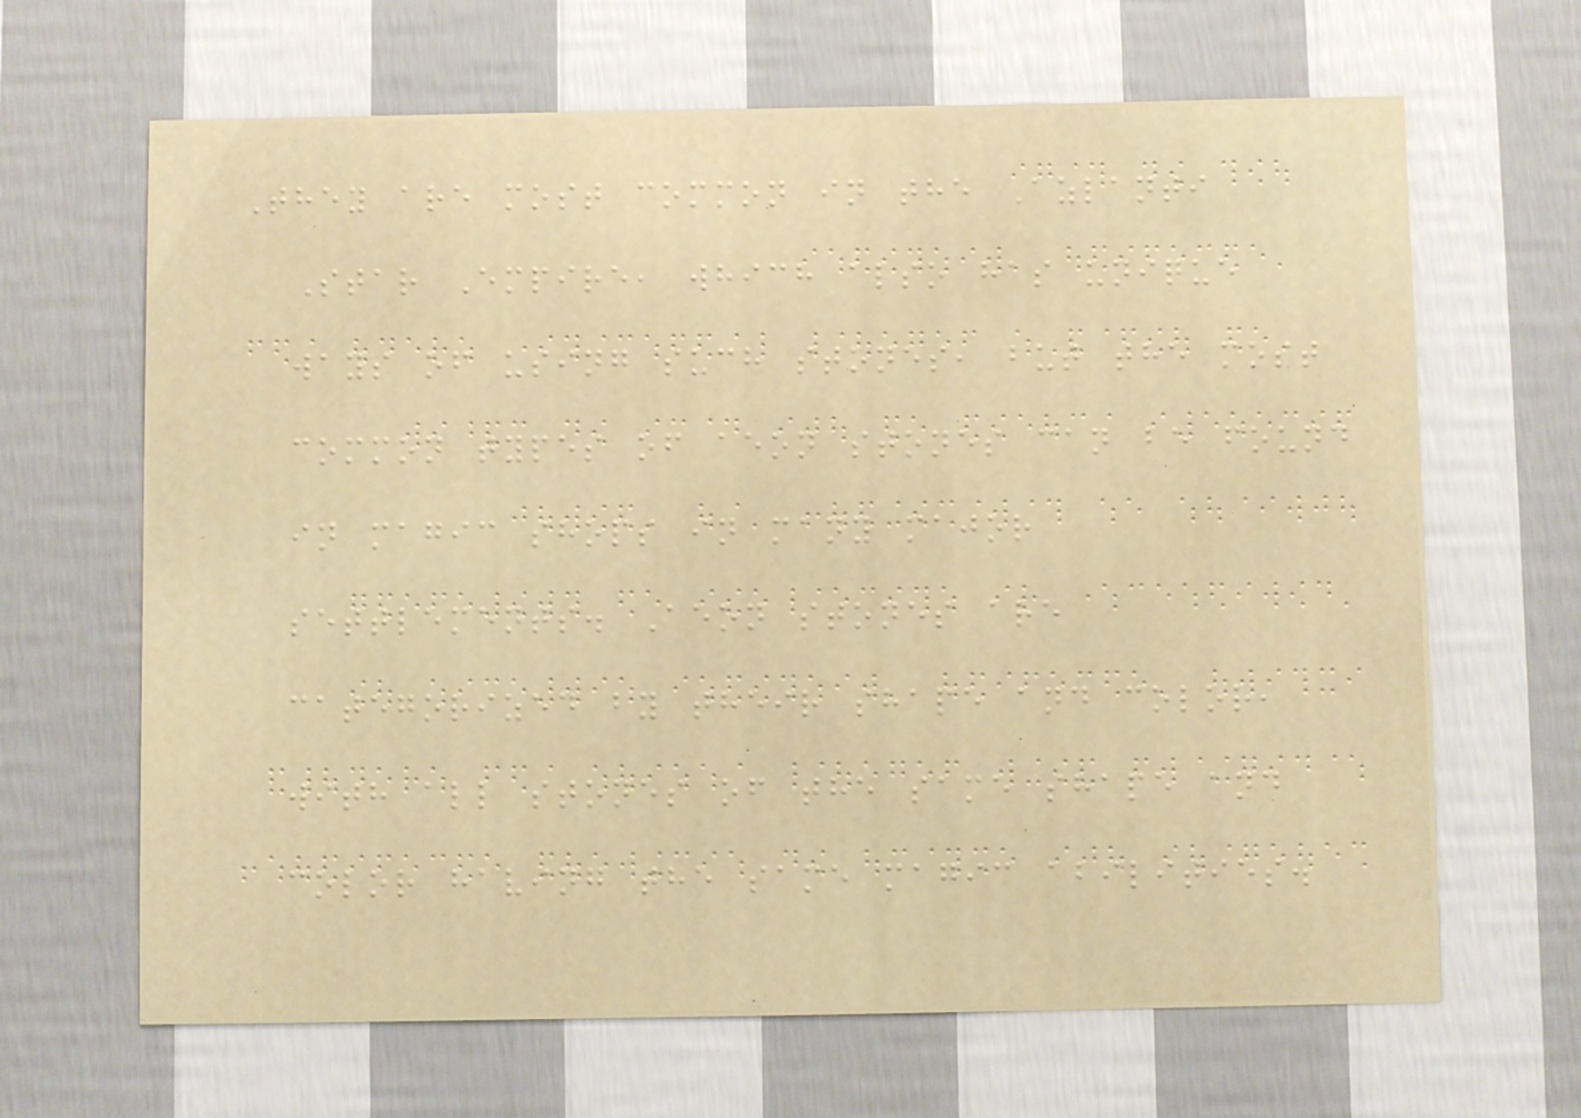They are most common in the Azlanti
Star Empire, which also has unique
ways of using such stones, but the most
common types of aeon stones can be found
in magic shops in many major
settlements. Aeon stones are
categorized by their shape and color,
with all stones of the same shape and
color having the same magic abilities.
